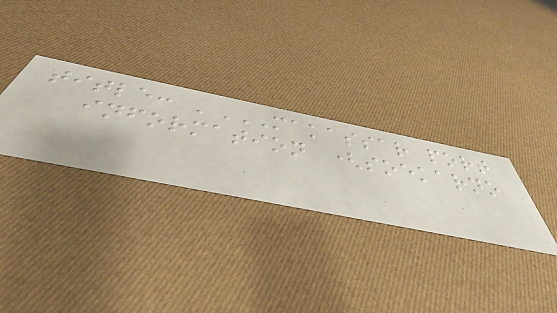title: 'MAKASSAR PORT
INFORMATION (SOEKARNO
